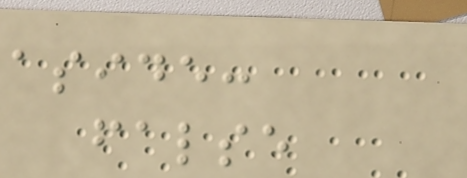aside:
false
